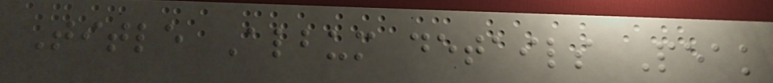Title Album details Peak
